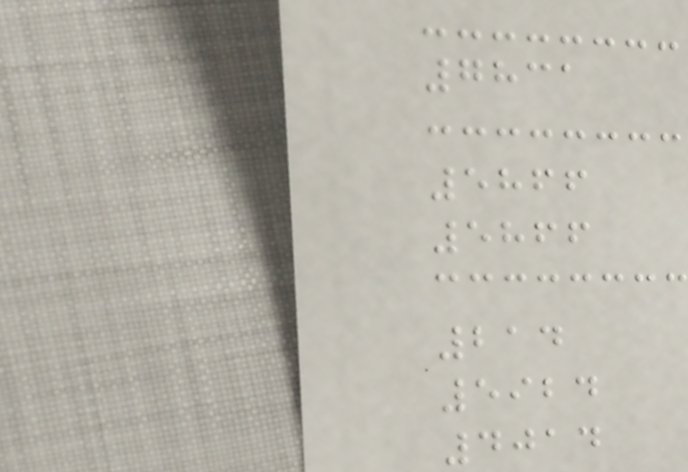7831
5866
5866
214
5924
4014
